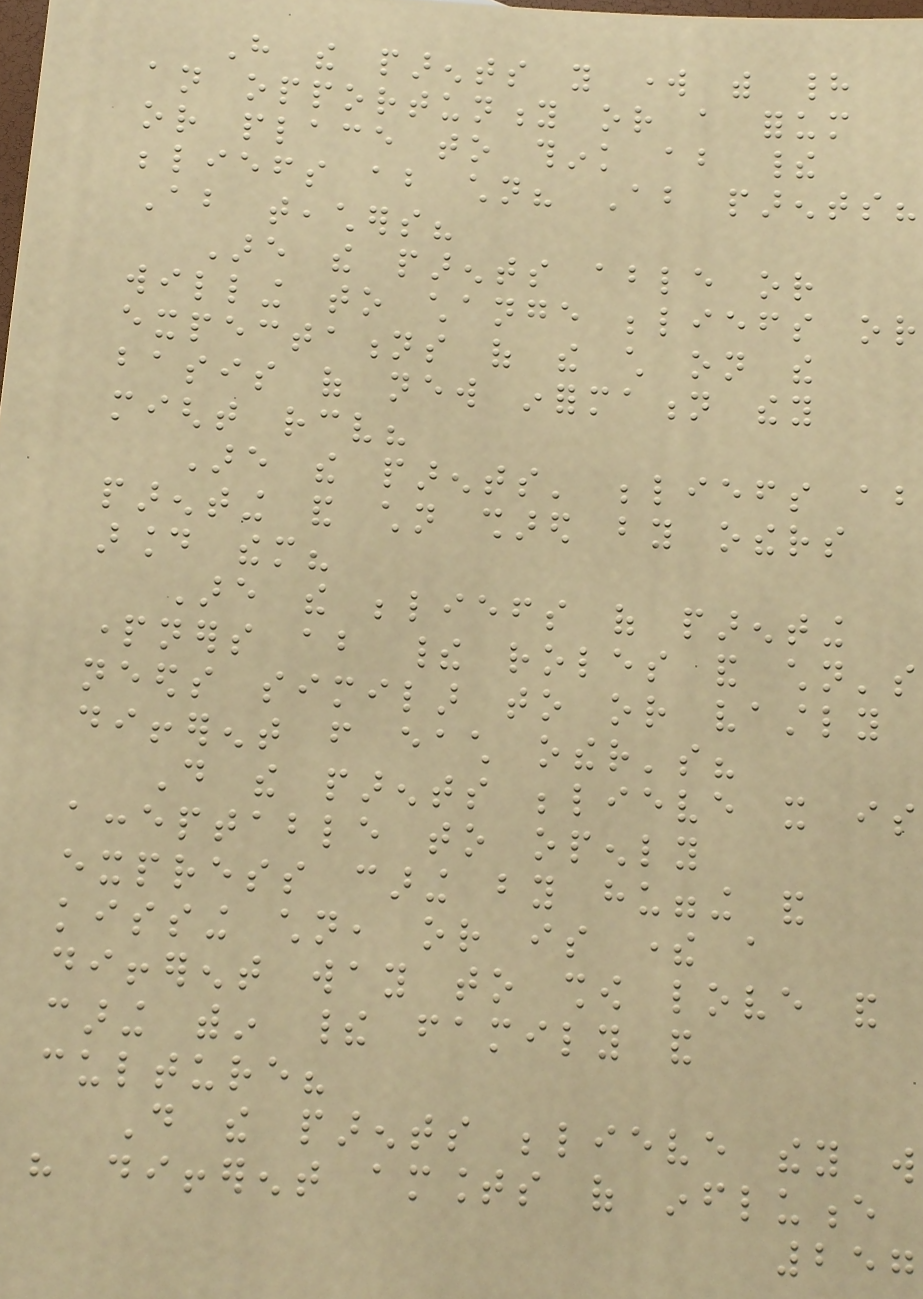Have the parents you work with had
an opportunity or a forum
or place to think about their
beliefs about children? About parents?
About teachers?
Are the parents able or
willing to change beliefs or
expectations of the child on the
basis of new information they
might receive?
Are the parents' beliefs about
parenting and children shared by others
around them?
Are the beliefs of parenting
partners about their roles and children's
needs similar to or vastly
different from each other's?
Do the parents believe it is
acceptable to openly
express caring by hugging and
kissing children, or is there a
different way to show love and
caring within their family and
culture?
Do the parents believe they will
have different amounts of influence
257
